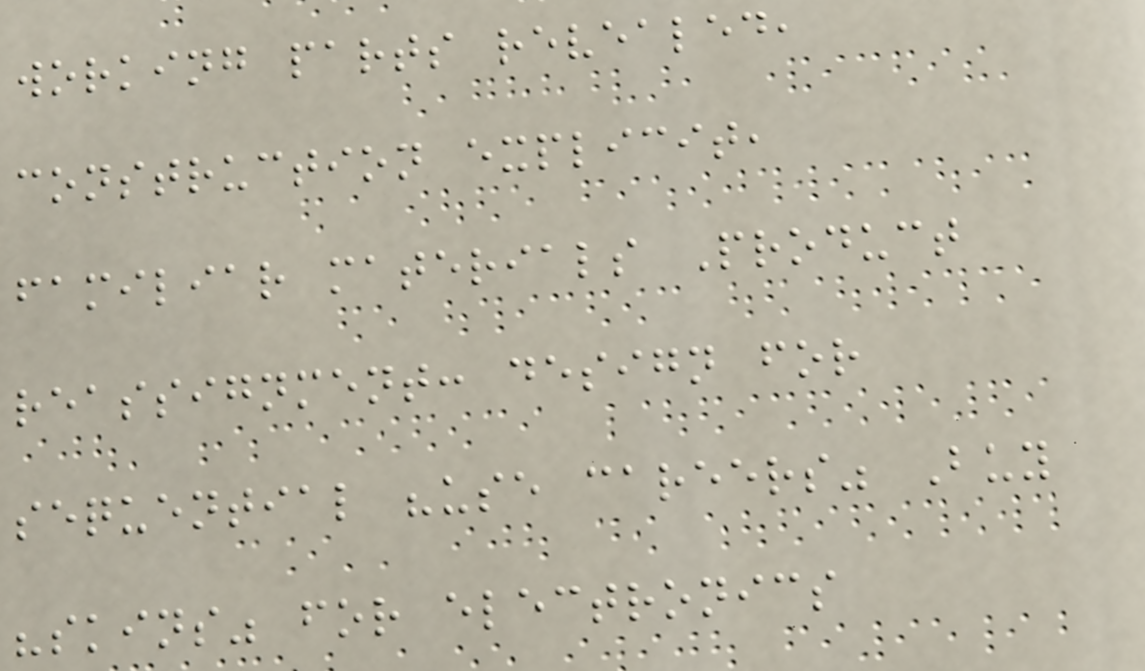working parts revealed,
construction explicit,
familiar materials Product
reassignment: design for
sequential "use careers" Buy
"skins" for electronics
